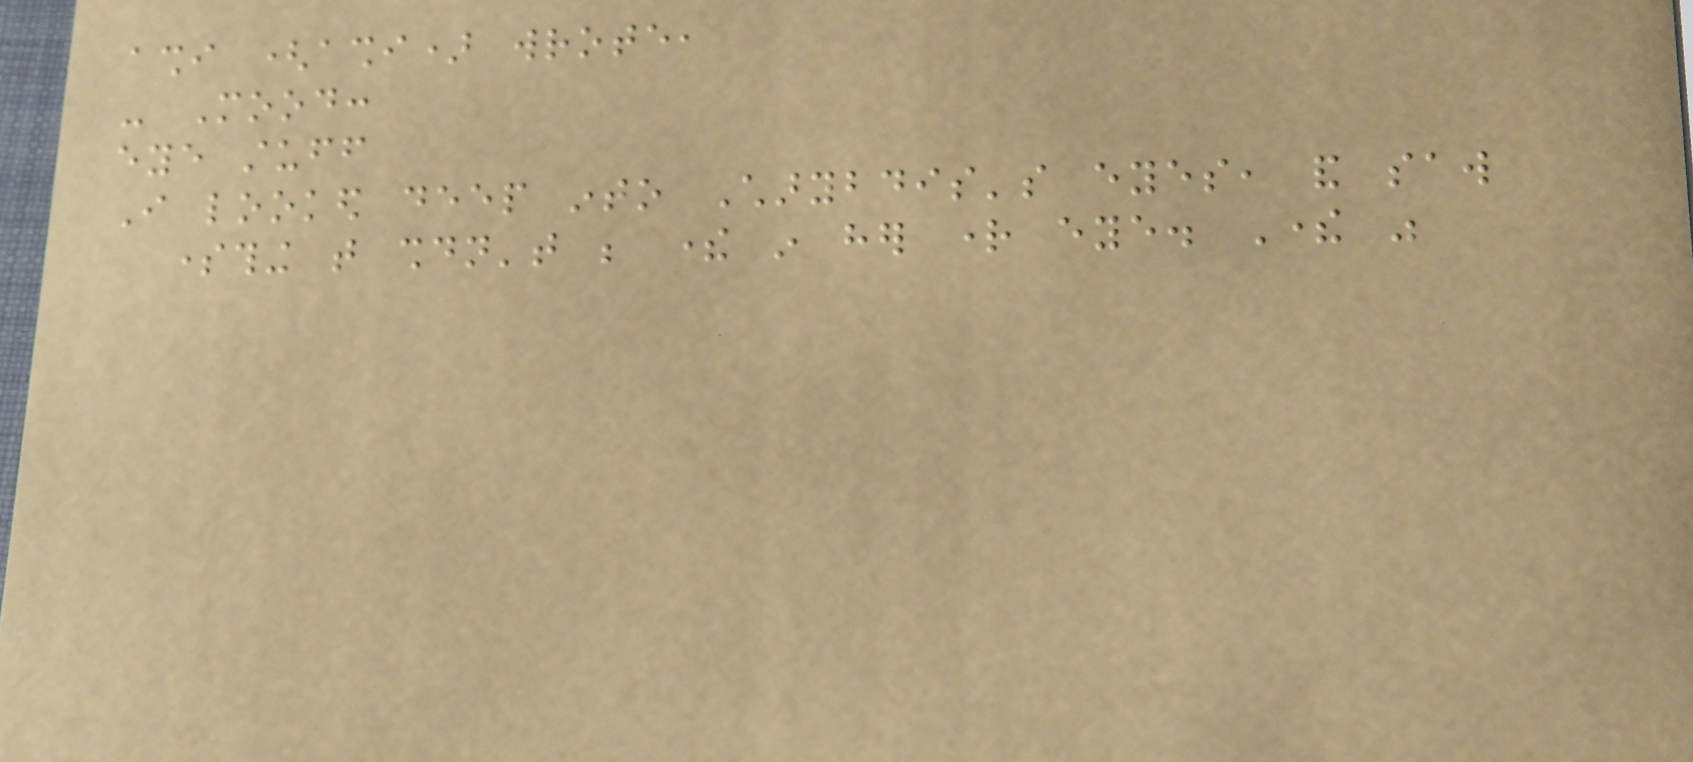ashi (ashi) wrote,
- Mood:
eye stuff
I looked deep into Charybdis's eyes, and saw
something that shouldn't be there in her right eye. There was
